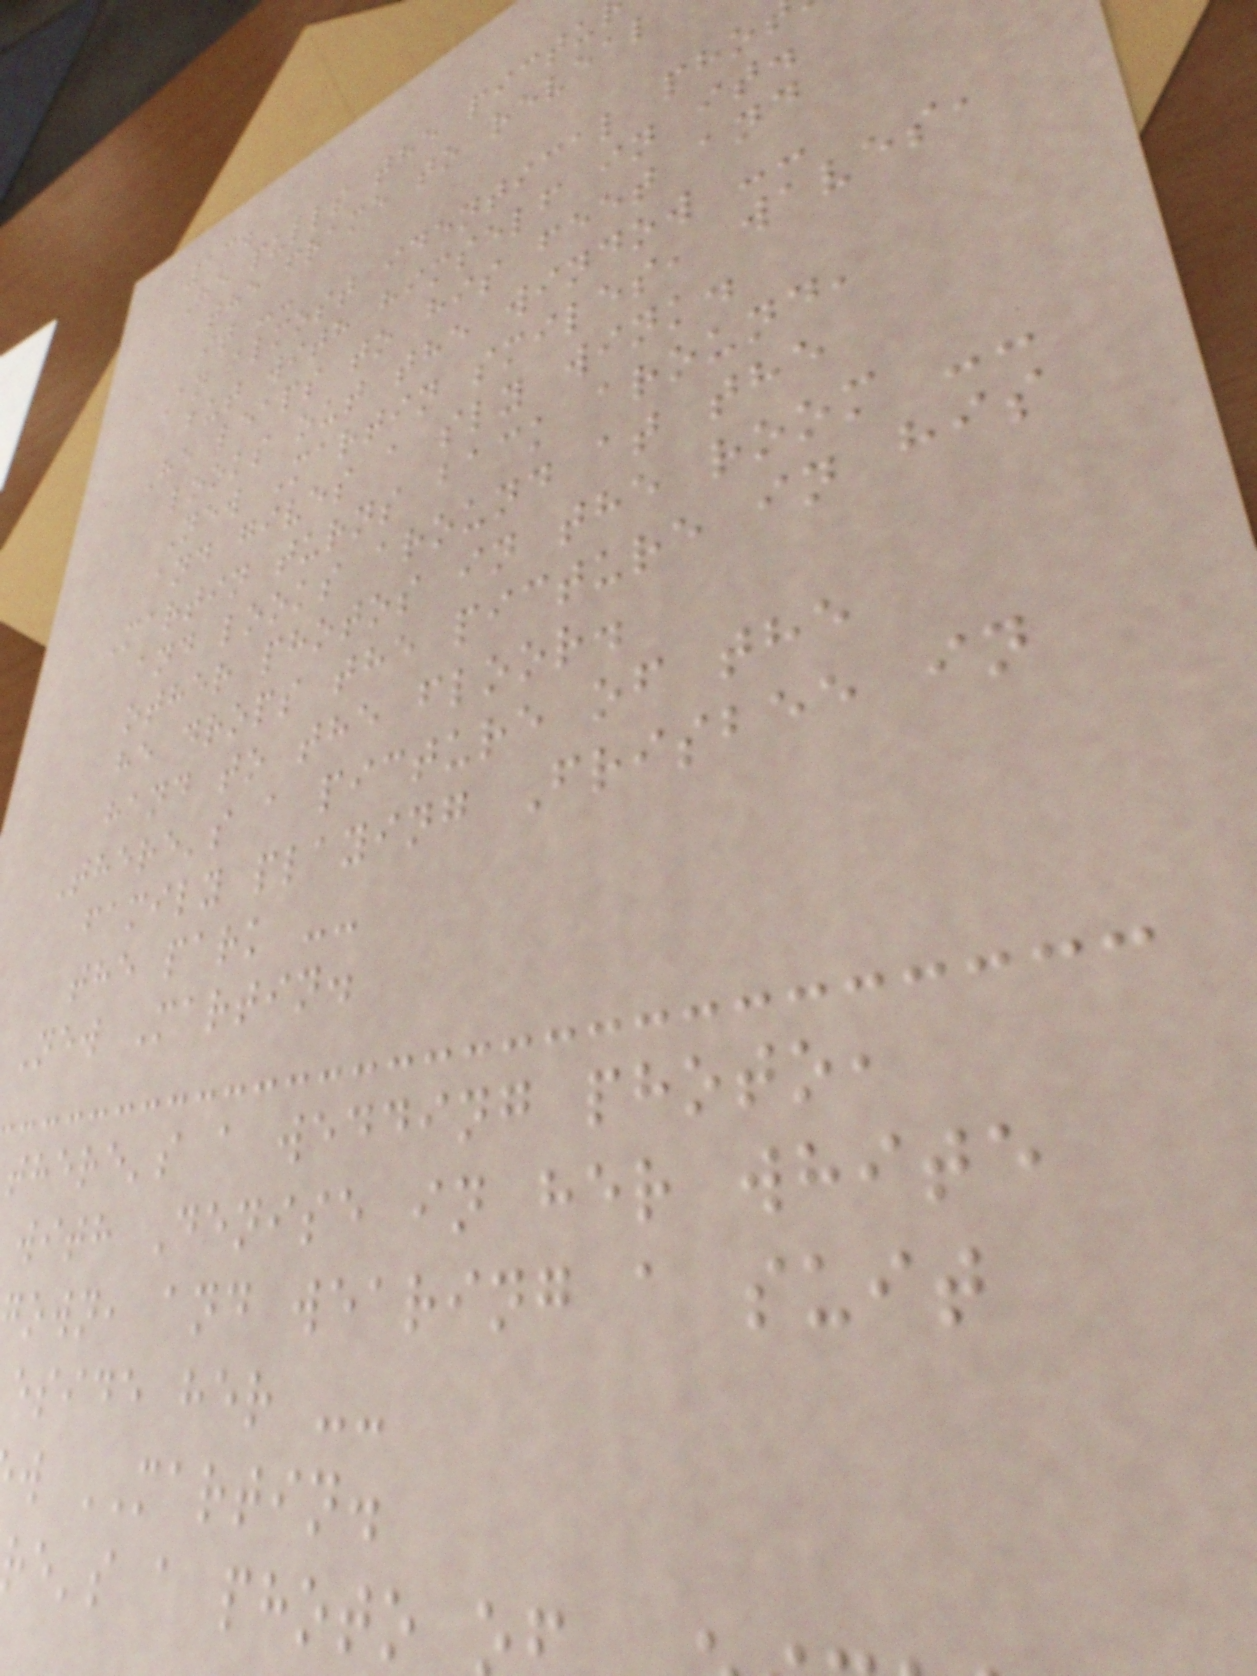13.
He pulls the pictu
the frame to reveal
it --
An almost identical pho
but with himself in it.
He leaps to his feet and
looks out the window --
New Martin smiles, waves,
and gives a sly wink.
Martin turns back around,
and looks around at the
other photos in the room --
he drops the picture in his
hand to the floor.
There's a picture of the
family playing Frisbee in
the park --
New Martin.
there's a wedding photo,
with Denise in her white
own, and wearing a suit
eside her --
w MARTIN.
re's a photo
